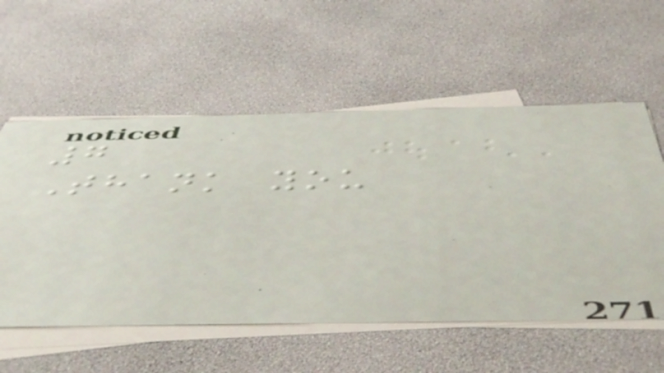7
Thank you
